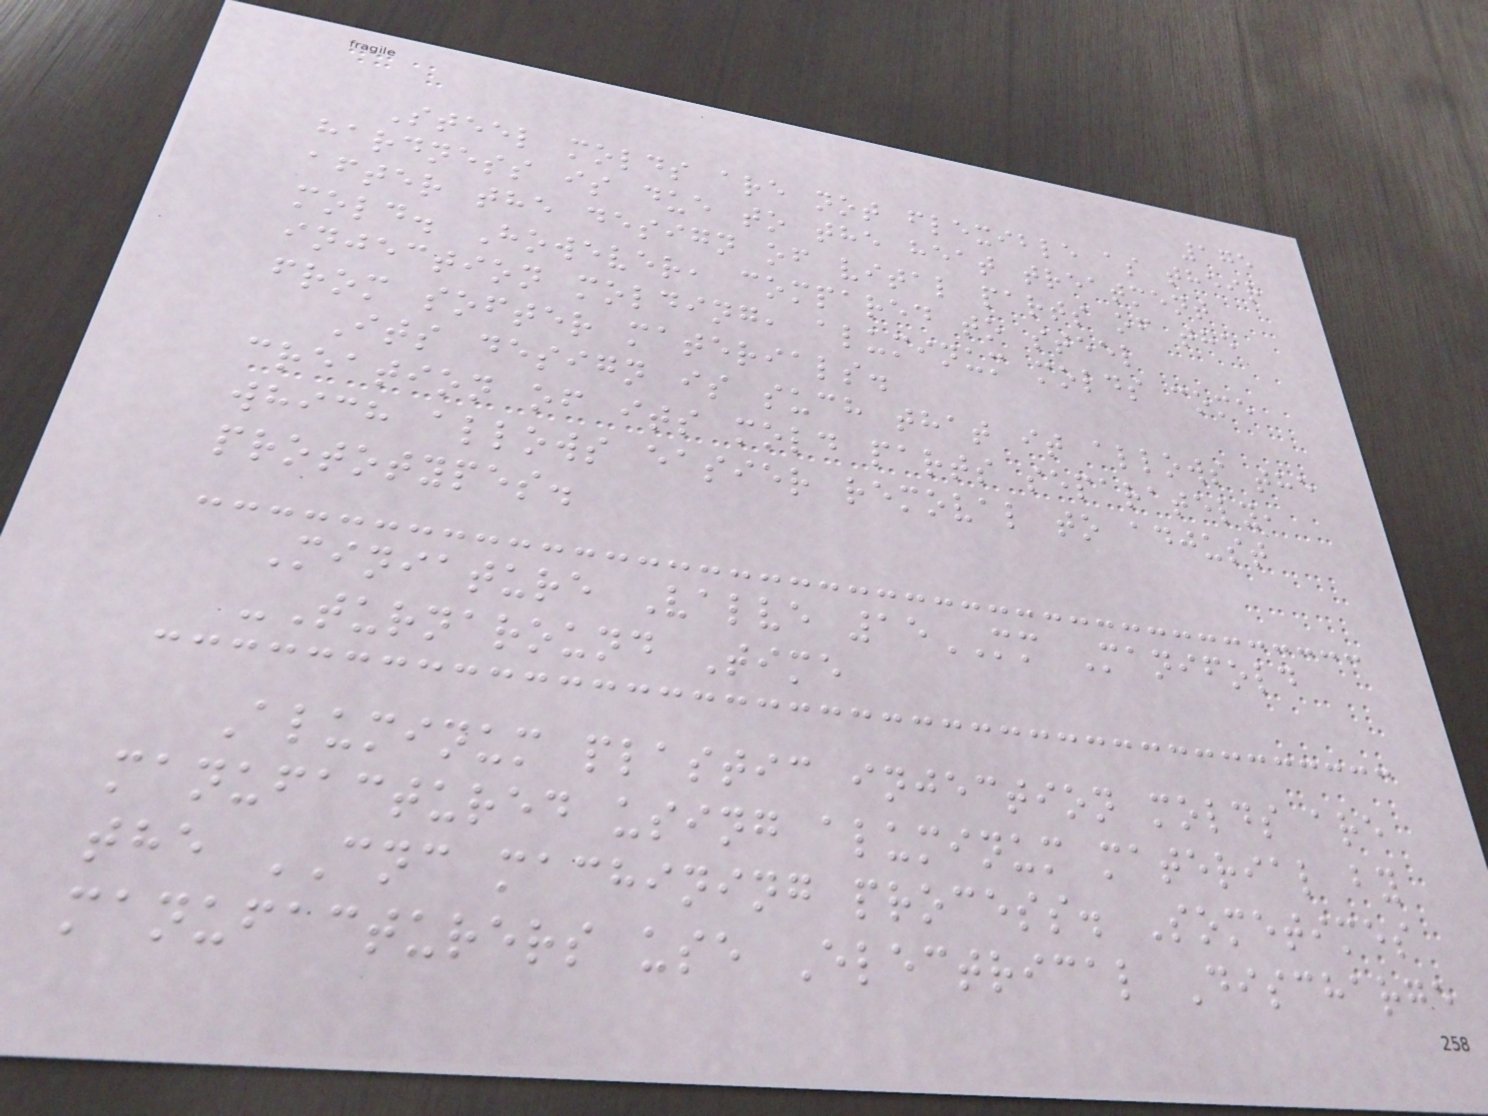175
Steel molds are not flexible as their
hardness is due to the heat treatment
after the design of vital parts of the
mold. However, compared to steel
injection molding, aluminum molds come
from softer materials.
Its design is such that it allows the
creation of its mold parts separately,
which allows easier removal to adjust
prototypes.
Miniature Valve 15MM Manifold
-Turnaround Time
Aluminum plastic injection molds are
manufactured using aluminum material by
the CNC machining process. Sometimes
manufacturers use Electrical Discharge
